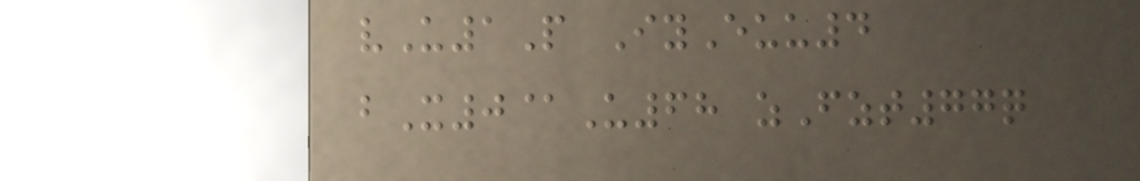vU1P IyEuu4
bX0@U68 zFzt77q
